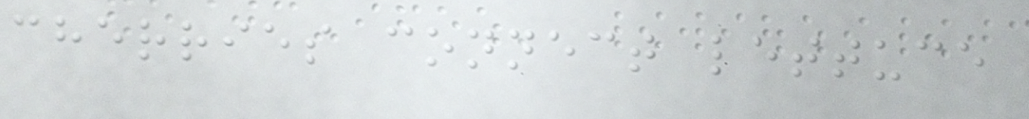cherries connect lettuce
